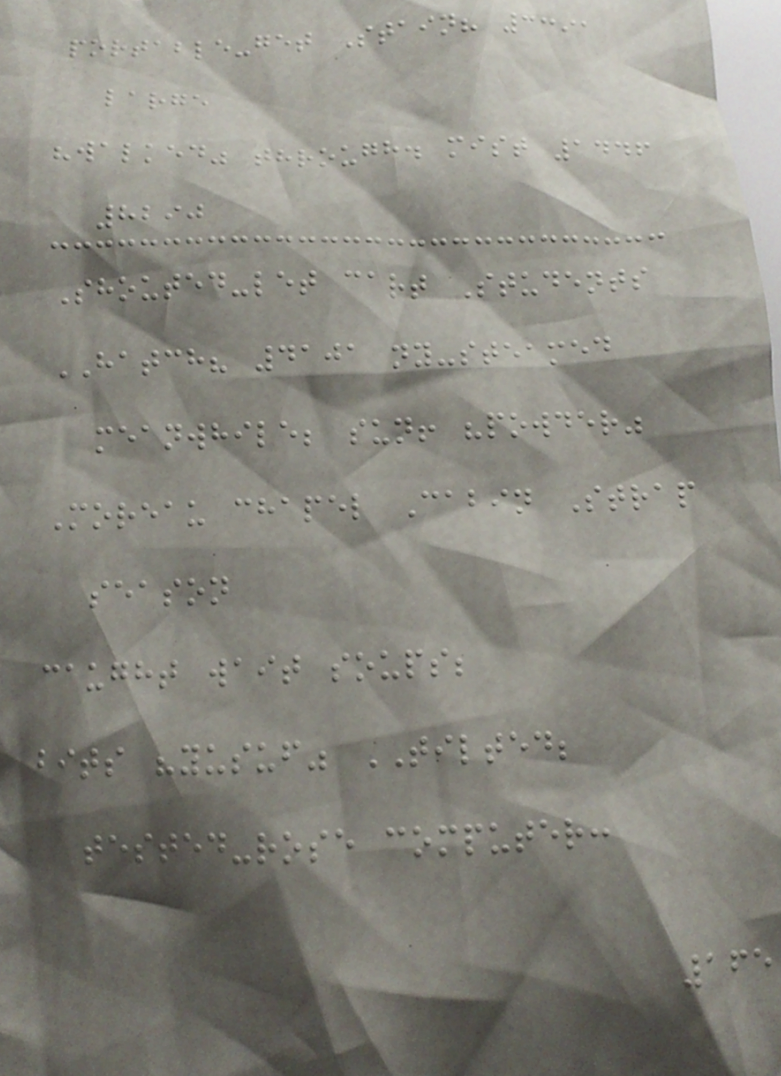portable-get Stain? 3391
large
"walked" through. mist 1446
8290
Shouted-let cart Students
HATCH? 4101 ny-steamed
meanwhile; sun! "powder"
Moreau chapel Cabin Strap
season
caught wait soups;
bits "yusuf" TILTED;
tested-rose computer:
165
